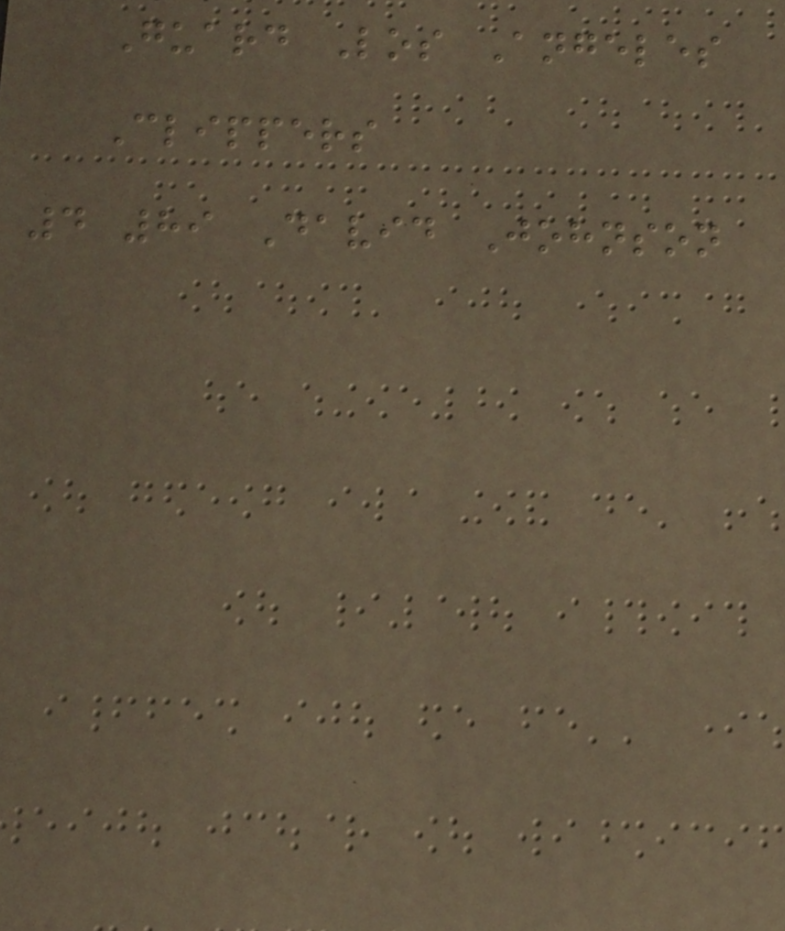Guard Los Angeles
Clippers
4 89 David Johnson
